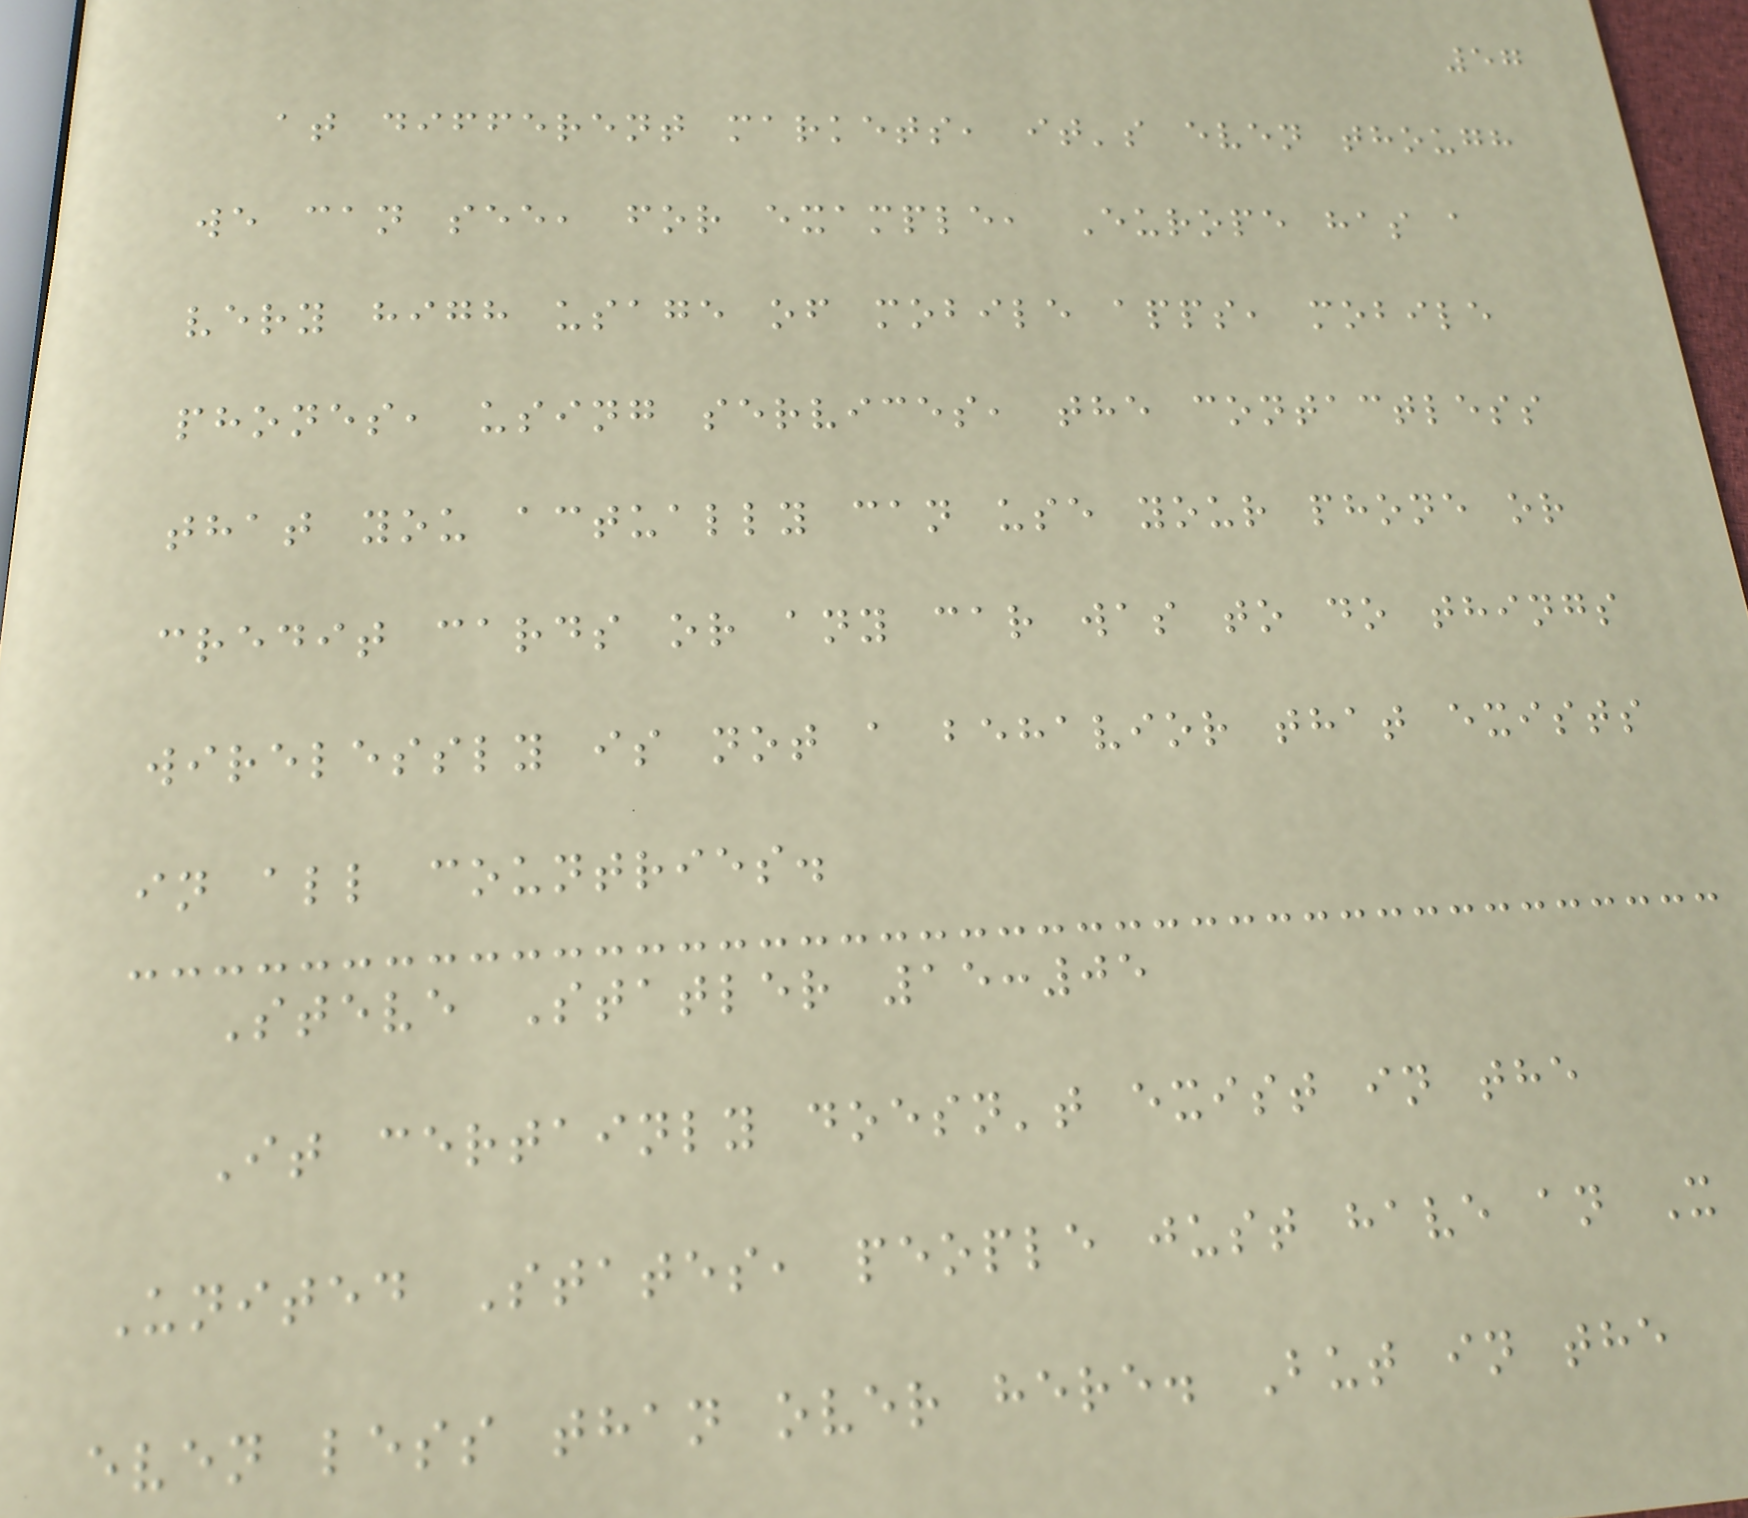57
at different markets, it's even though
we can see, for example, Europe has a
very high usage of mobile apps, mobile
phones, using services, the contactless
that you actually can use your phone or
credit cards or any car was to do things
wirelessly is not a behavior that exists
in all countries.
Steve Statler 15:05
It certainly doesn't exist in the
United States, people just have an X
even less than over here. But in the
